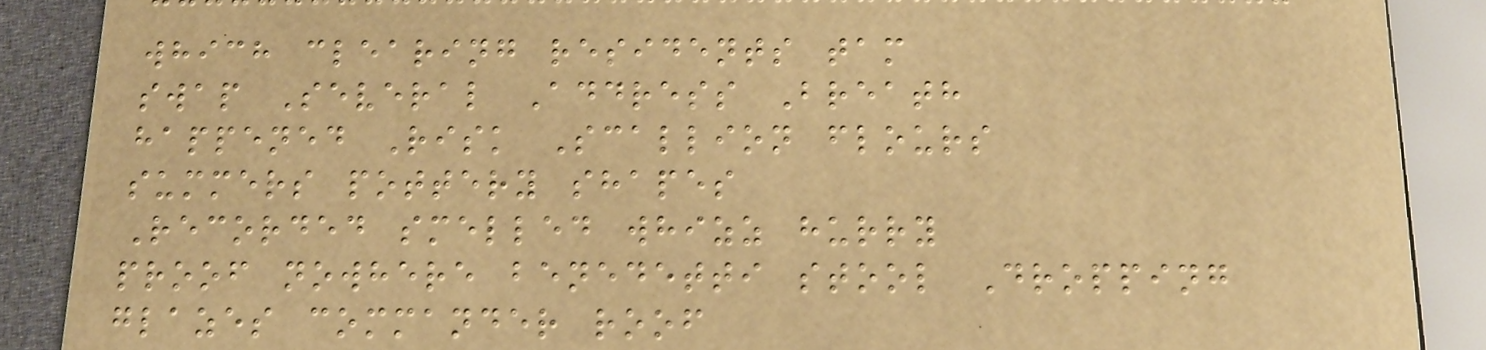which clearing residents tam
swap Several Address Breath
happened Risk Scallion flours
summers pottery shapes
Recorded smelled whizz hurry
proof nowhere benedetti stool Dropping
glazes commander roof
